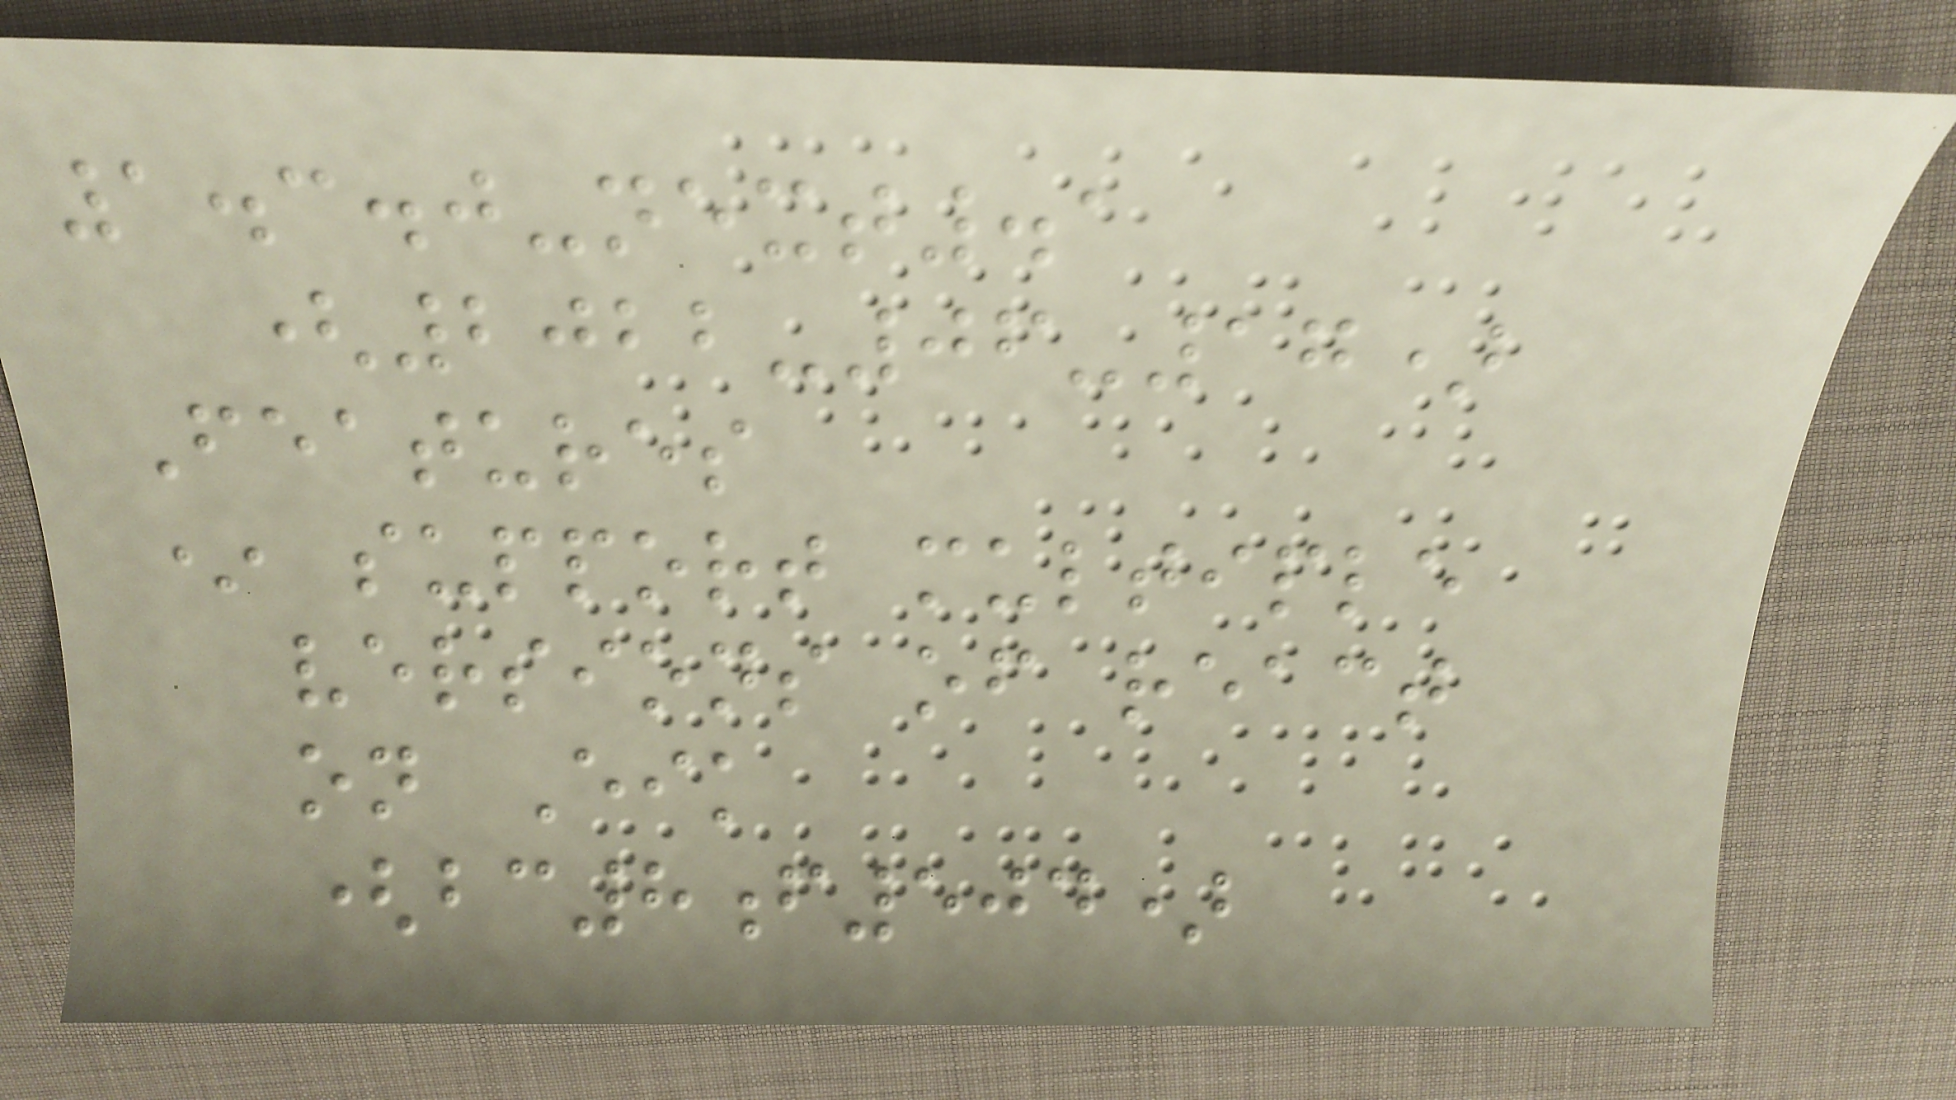1.3.0-next.1
(2022-06-17)
Features
* support multiple
versions of react
on Eik
(bc8f504)
